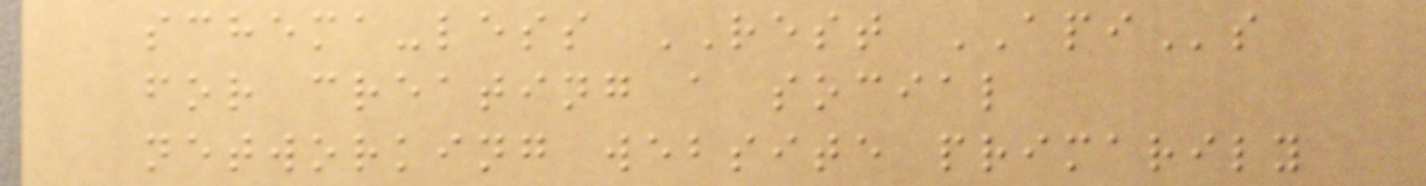schema-less REST APIs
for creating a social
networking website primarily
